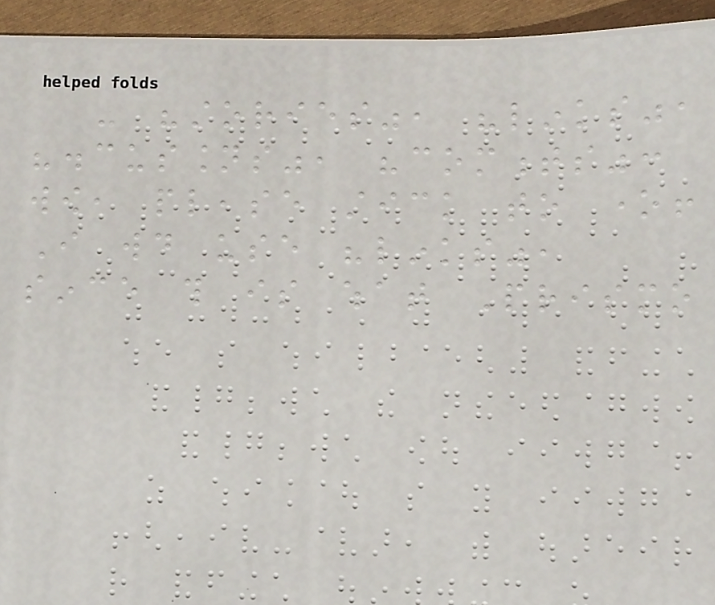- "stories", "links",
"discussions", "comments":
wow, please stick to one!
I would use "links",
since this is what Prismo
